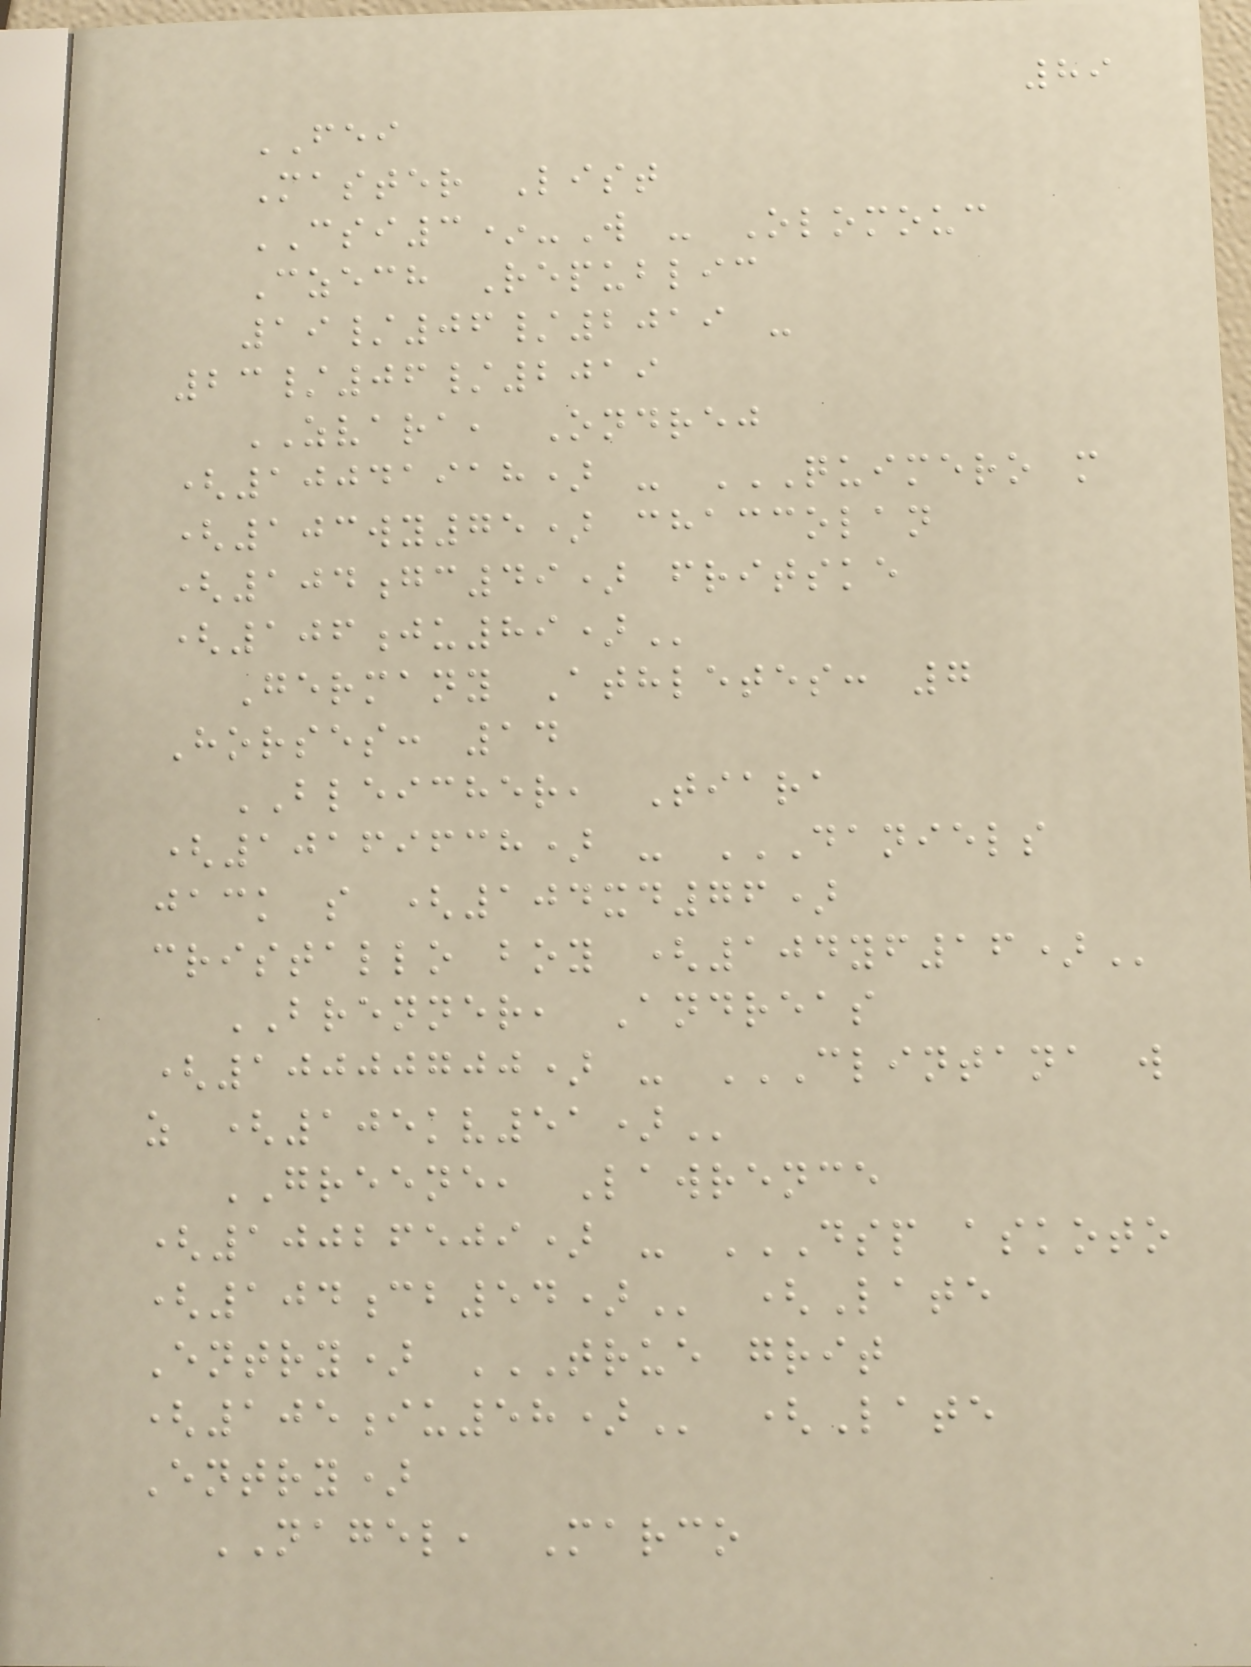89
FEI
Master List
CSI3*-W - Olomouc
Czech Republic
19/06/2019 -
23/06/2019
ZVARA, Ondrej
(10041918) - QUIMERO M
(103WY75) CHACCOLAN
(104GC49) FRITSKE
(106JU89)
Germany Athletes: 7
Horses: 14
BLEICHER, Tiara
(10169638) - DANIELS
JACK S (104XD76)
CRISTALLO BOY (104YF16)
BRENNER, Andreas
(10000700) - CLINTANA W
Z (105KV51)
GREENE, Lawrence
(10026509) - DSP ASKOTO
(104CB54) (Late
Entry) TRUE GRIT
(105IU58) (Late
Entry)
NAGEL, Marco
